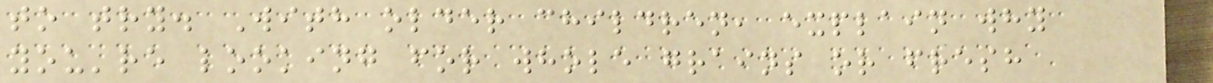to try. With older children, explain why
you're looking for whole grains or fresh
